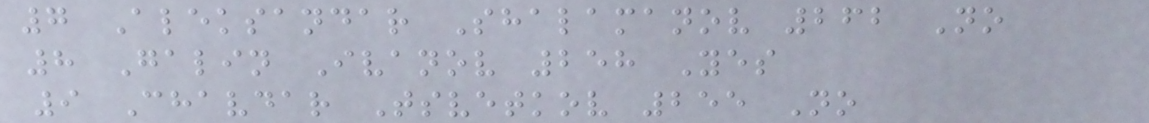7 Aleksandar Shalamanov 262 No
8 Galin Ivanov 258 Yes
9 Chavdar Tsvetkov 255 No
